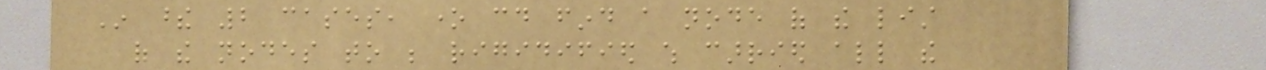In these 2 cases, one could find a node of the list
of the nodes to be rigidified which carried all the
